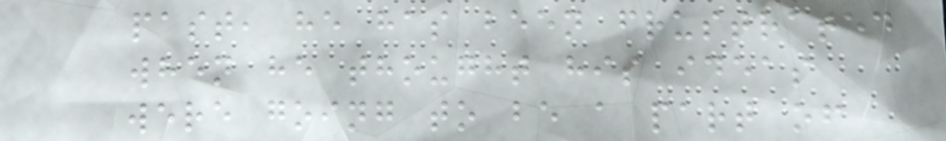past, he has been frustrated
when he thought his ideas
were going to be a part of
